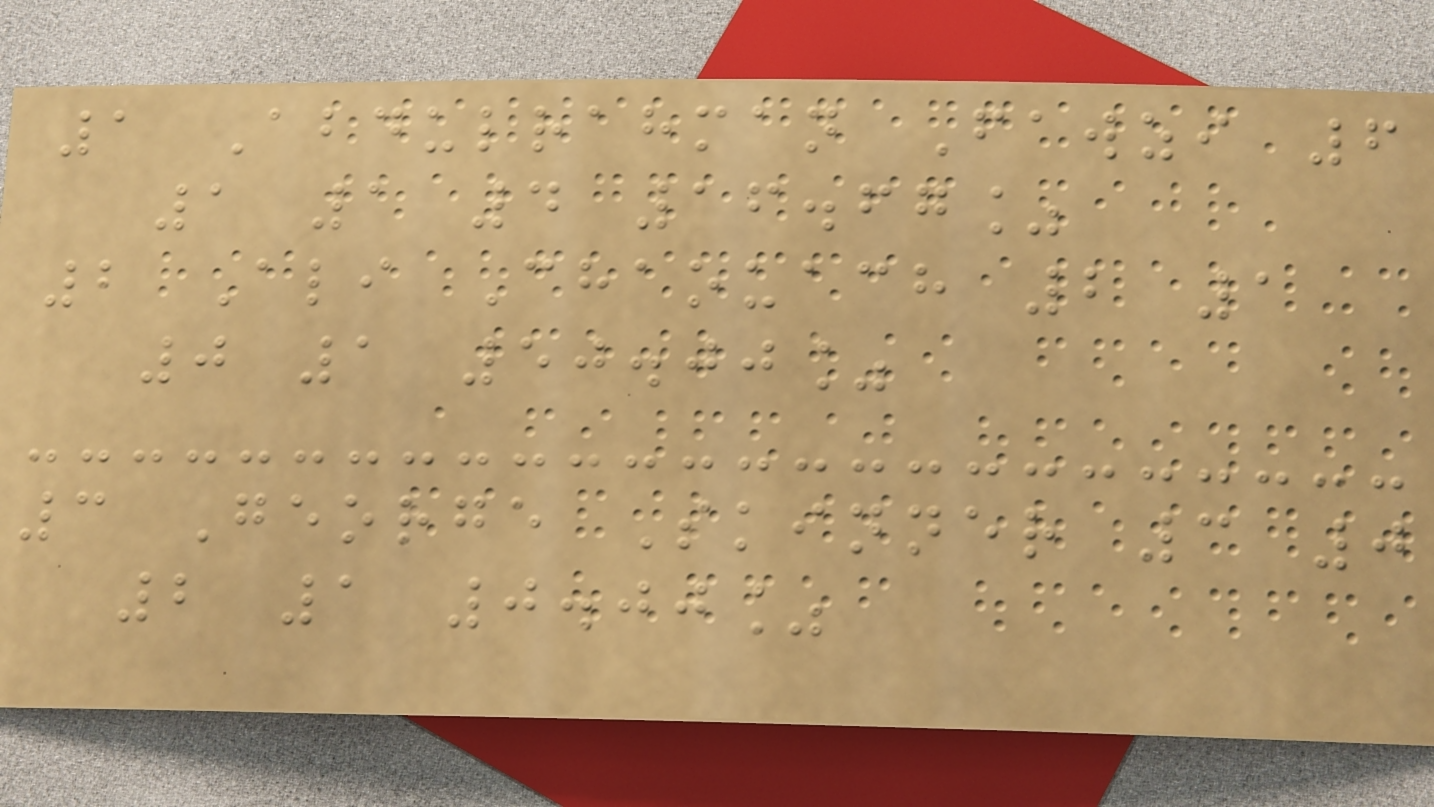1 Abdulrahman Fawzi 6
1 1 4 16.67%
2 Ali Chaouach 2 1
0 1 50.00%
3 George Skinner 3 0
2 1 0.00%
